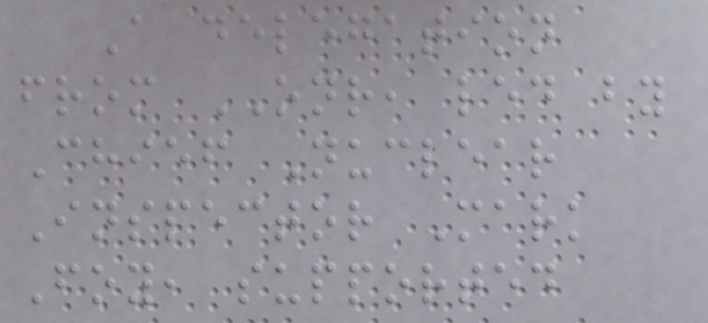A delegation
from ONR, led by
Chief Nuclear
Inspector Mark
Foy, supported
